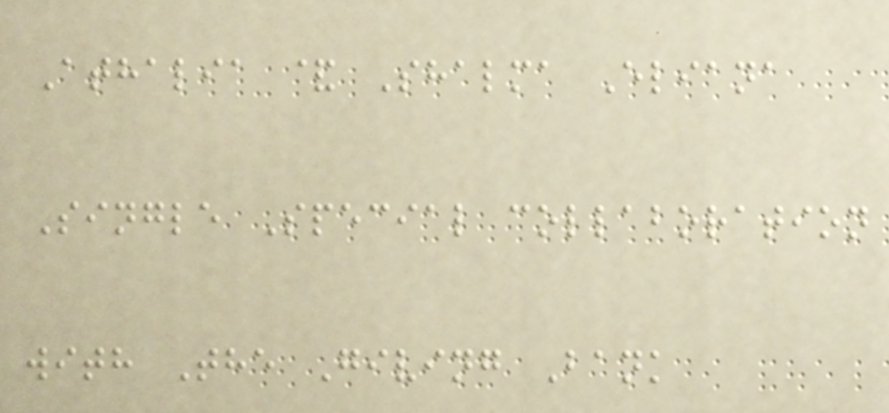Athalia & Shalma Eliana
Single Special collaboration
with The Giving Bank
